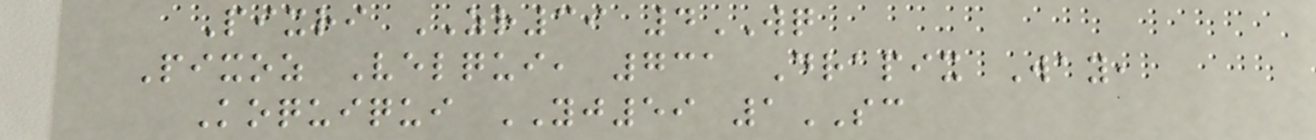Pixri ZR39 4WQ
Pixoz Velqui, 731 Drapix Way,
Koquiqui YJ59 1SC
